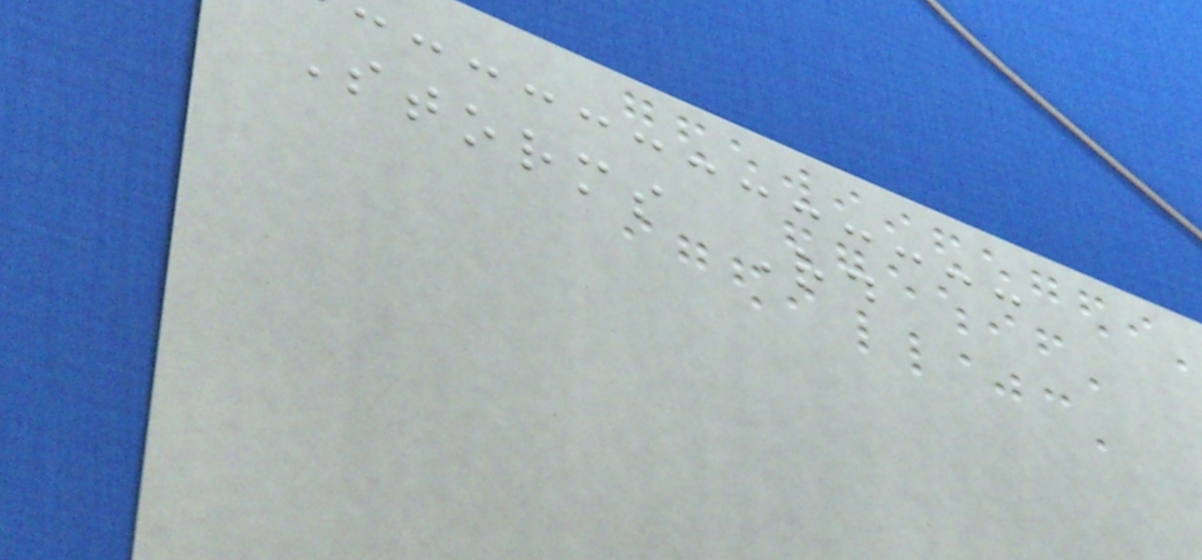Storms Rd
